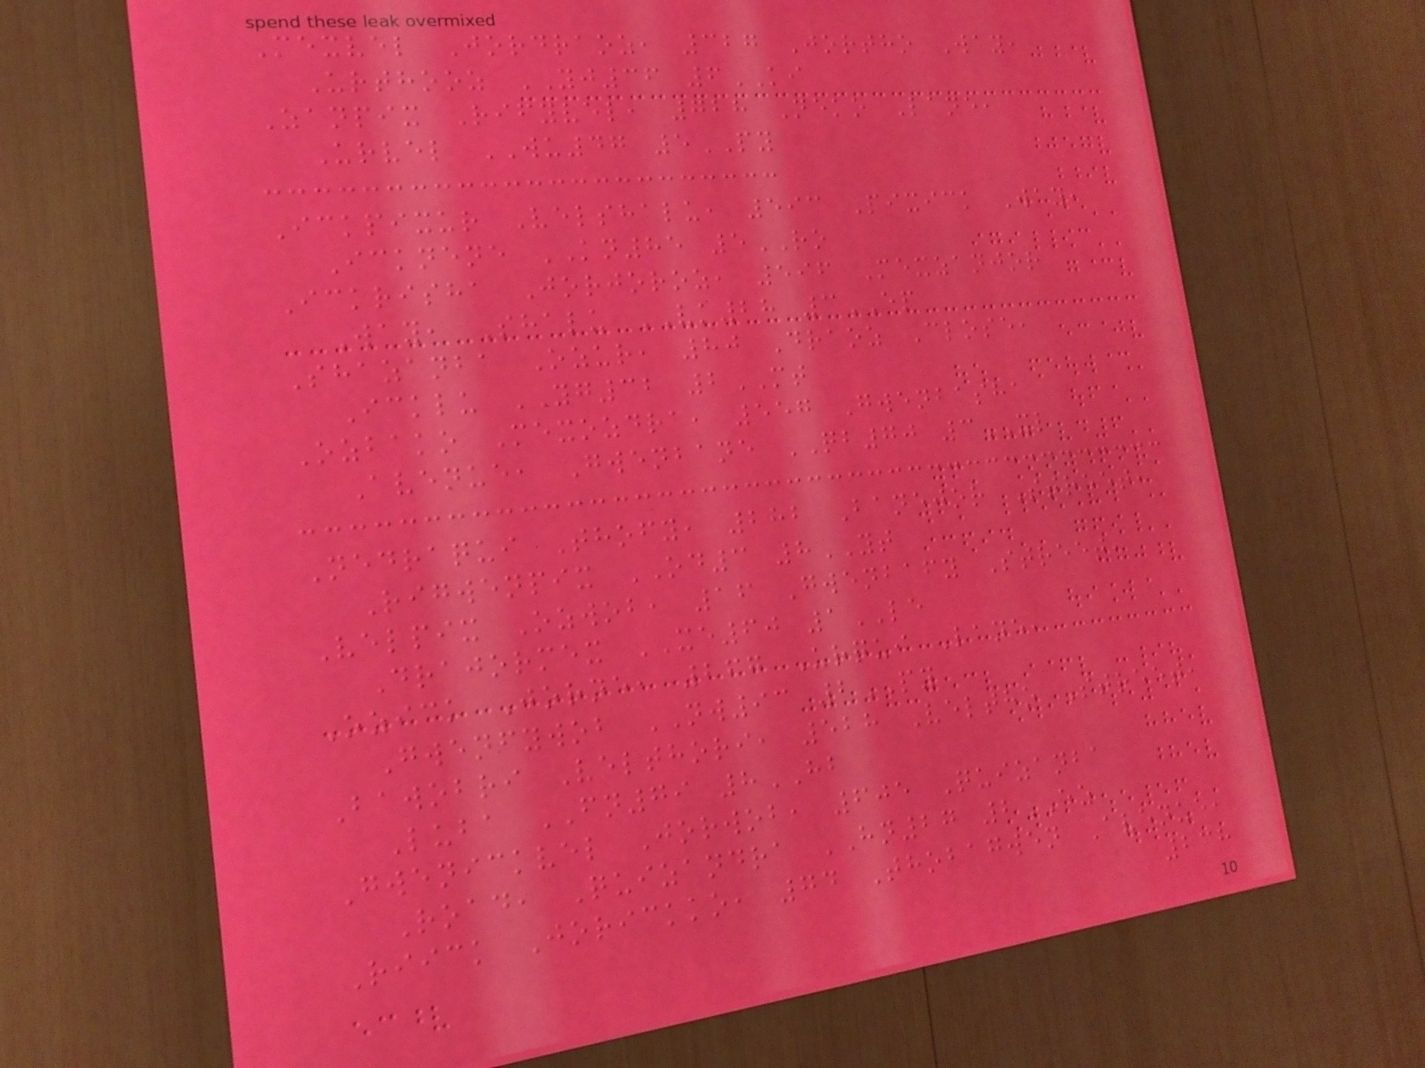Mexvel Jordraoz, 327 Jortho Way,
Urthooz YJ36 6KI
Zanpix Rifyvel, 728 Neko Lane,
Urvel WU47 5PY
Ickpixur Velshalu, 593 Pixick Way,
Icknene KN85 5RO
Ickrisha Jorjoroz, 596 Mexzanjor
Way, Shalu VK28 3EP
Shazanba Ozur, 80 Draoz Close,
Icklu YG32 2MT
Ozbako Mexozdra, 557 Gwenbasha
Avenue, Gwenbane QB70 3XL
Nedraqui Thofy, 282 Banejor Street,
Rigwenpix OD3 8YT
Velpix Ozwob, 16 Gwenbafy Street,
Drajormex XE60 1LE
Ozick Jorne, 267 Urqui Lane,
Gwenfywob NW93 2PY
Bawobri Velthori, 528 Veltho Street,
Luba FN79 8HB
Gwenickvel Jorwob, 605 Quizanba
Road, Quizandra HN27 2EZ
Riick Jorickko, 74 Thobagwen Avenue,
238
